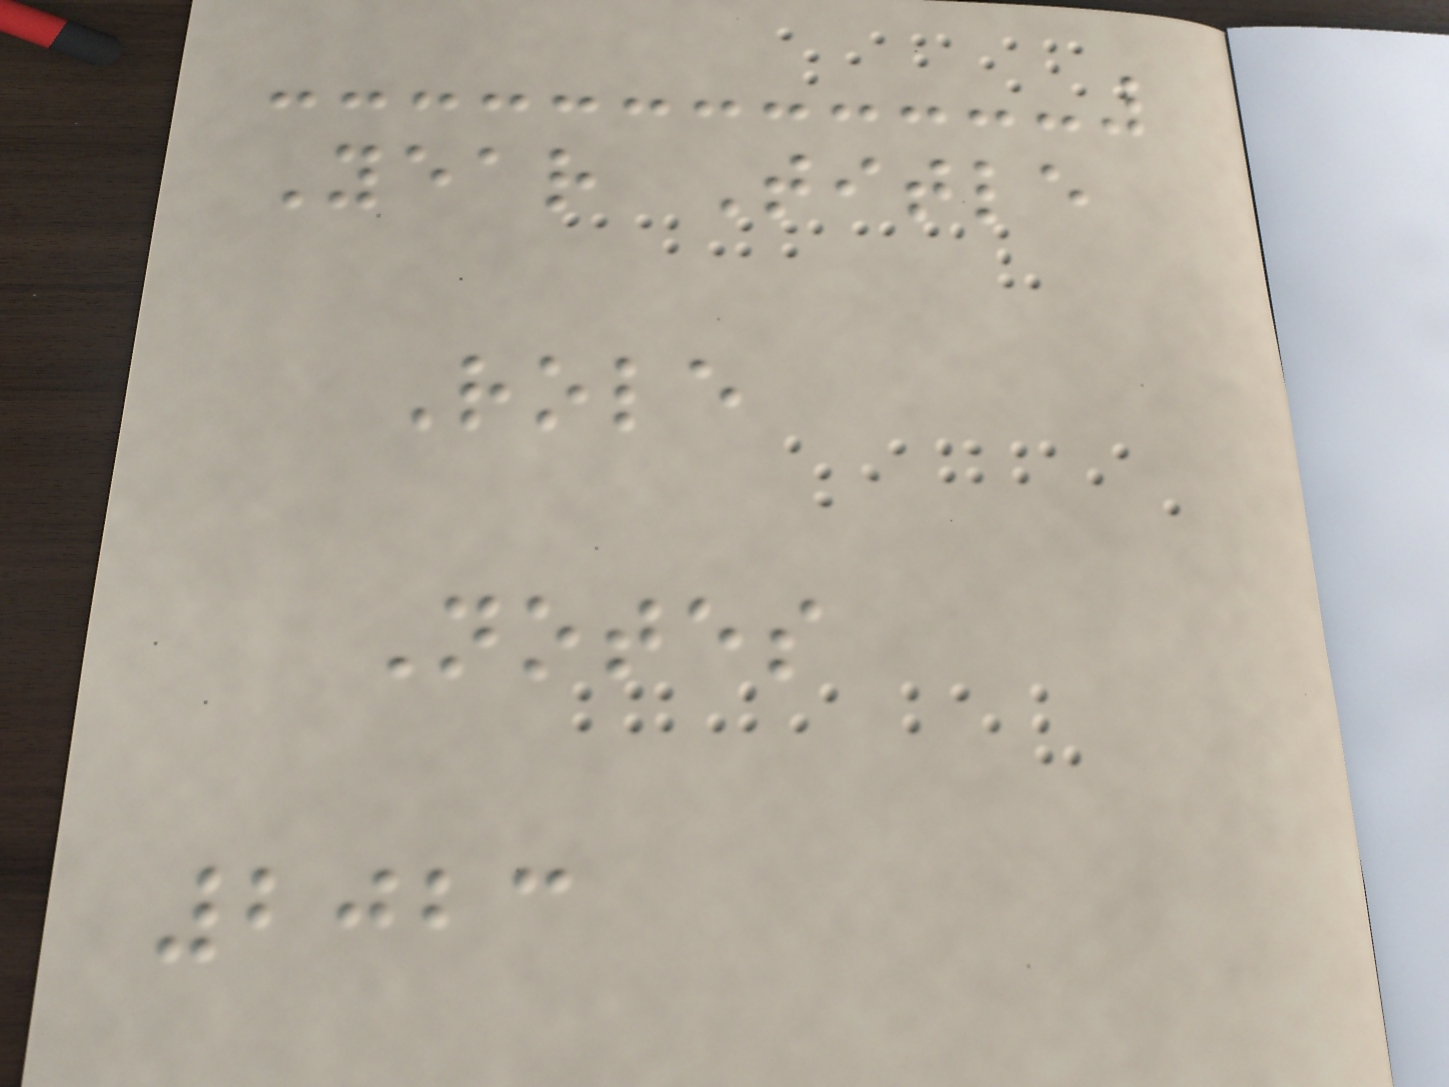Year Title
Role
Notes
2023
